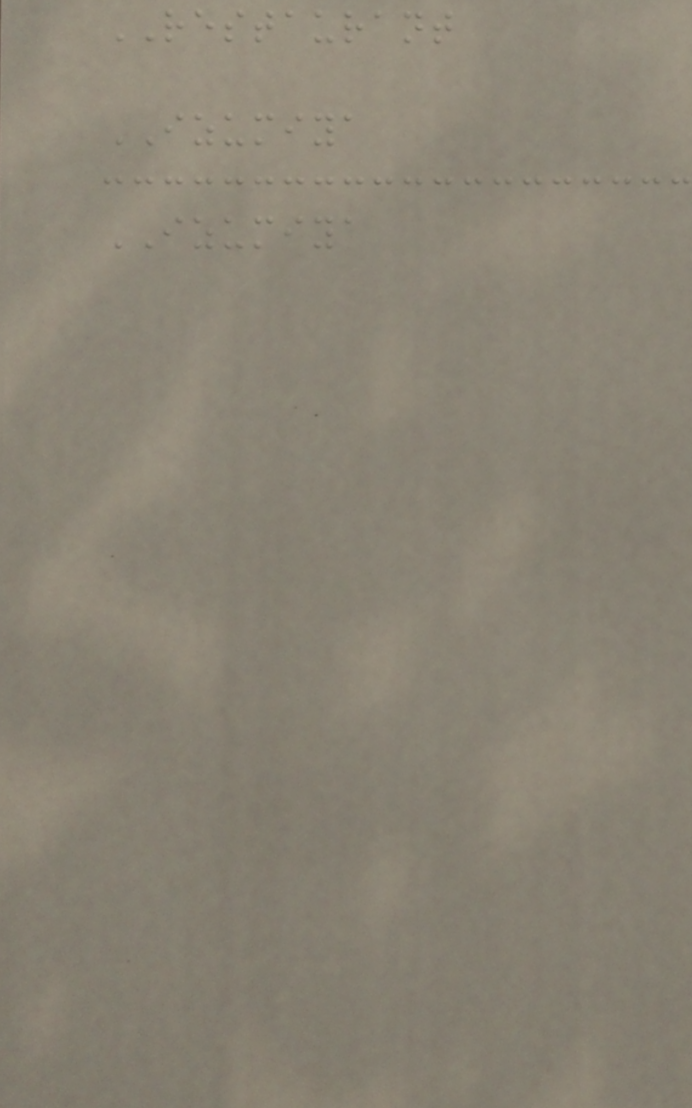RESTAURANT
IZUMIYA
IZUMIYA
